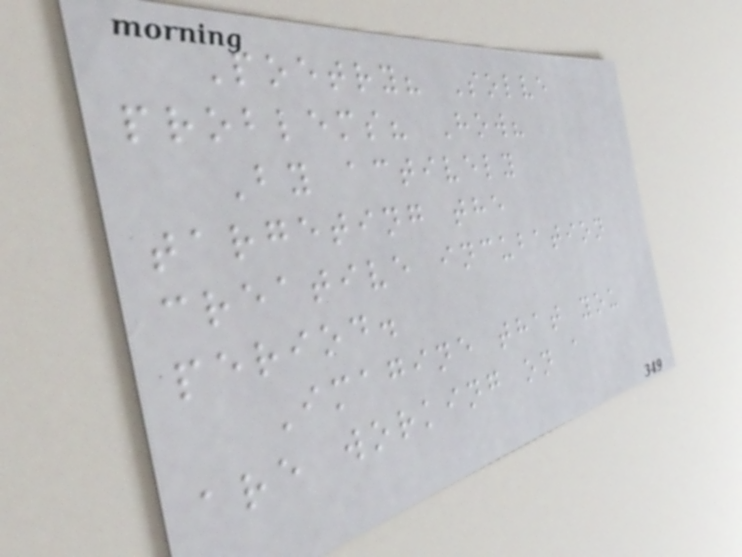Poetry? Solve
problems? How?
By actively
targeting the
creative incubation
period.
Imagine that you
are working on a
